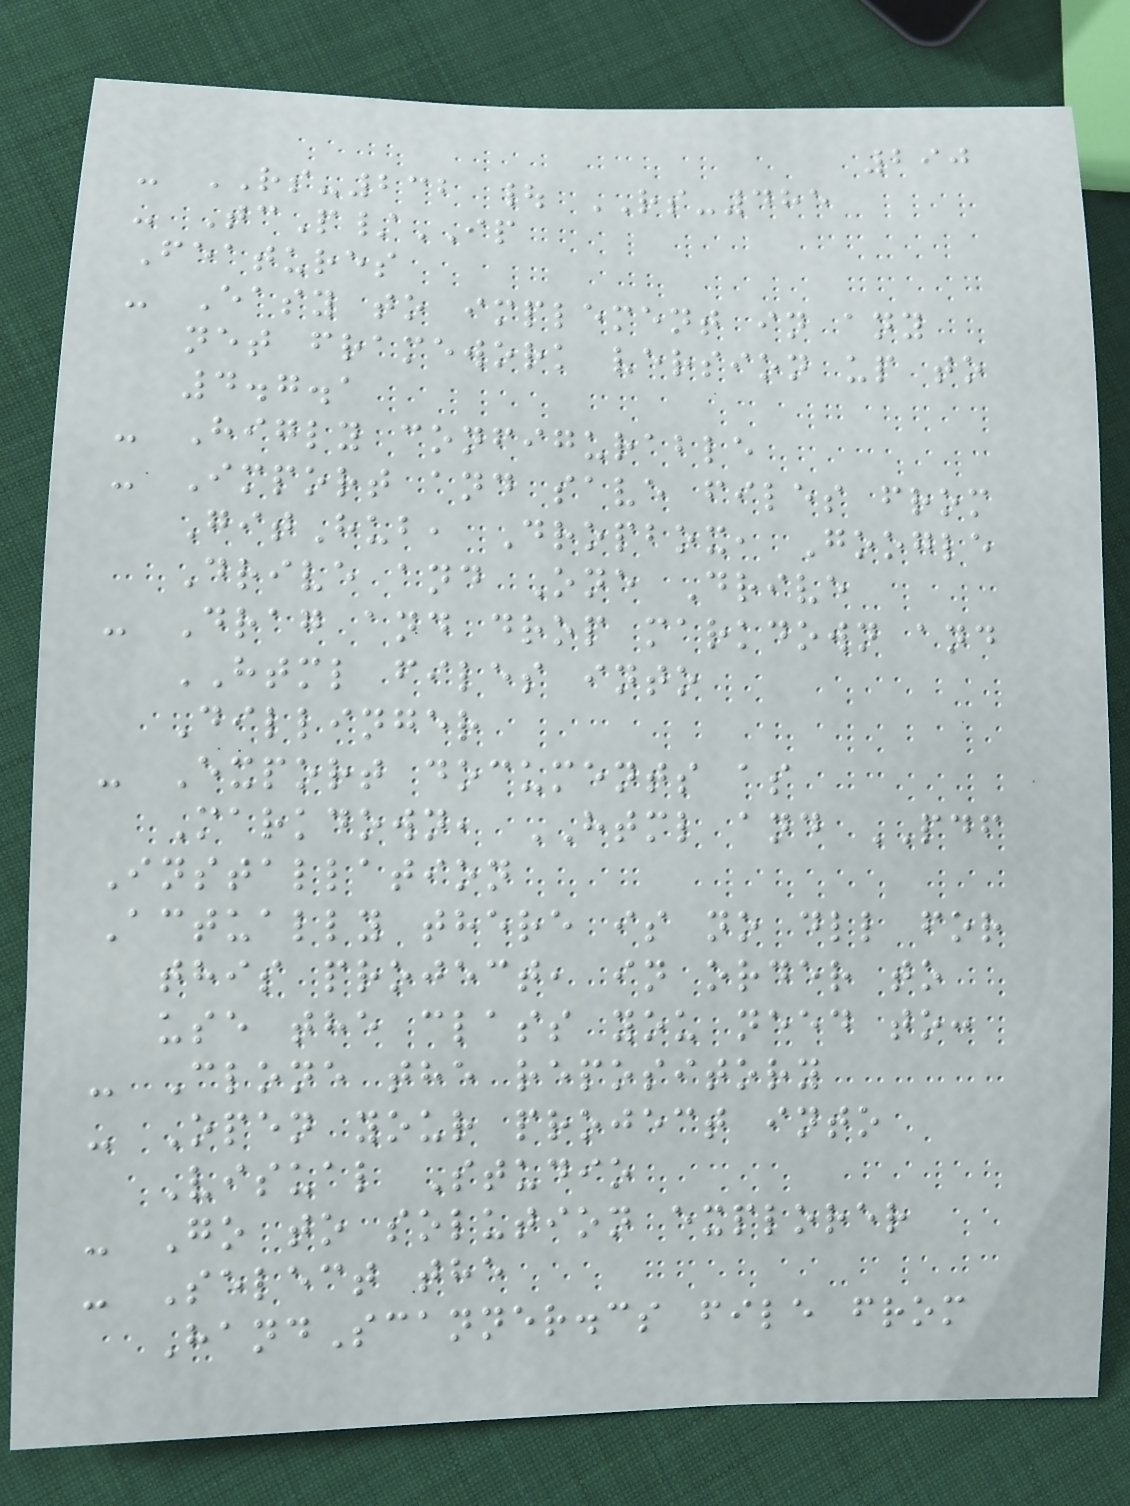290
- RS-232 | RS-485
- TcP/IP
Features
- Easy to implement in any
net framework version up to
4.7.1
- Higly configurable
- Import and save files from
GitHub, Dropbox, Google
Drive and One Drive
- Drag and drop markdown and
HTML files into
Dillinger
- Export documents as
Markdown, HTML and PDF
Installation
Actually there is no dll for
this project, in order to
use the class you need to:
- Clone the repository
- Open your project into
Visual Studio
- Go to solution explorer
- Select the
HandScanner.cs file from
